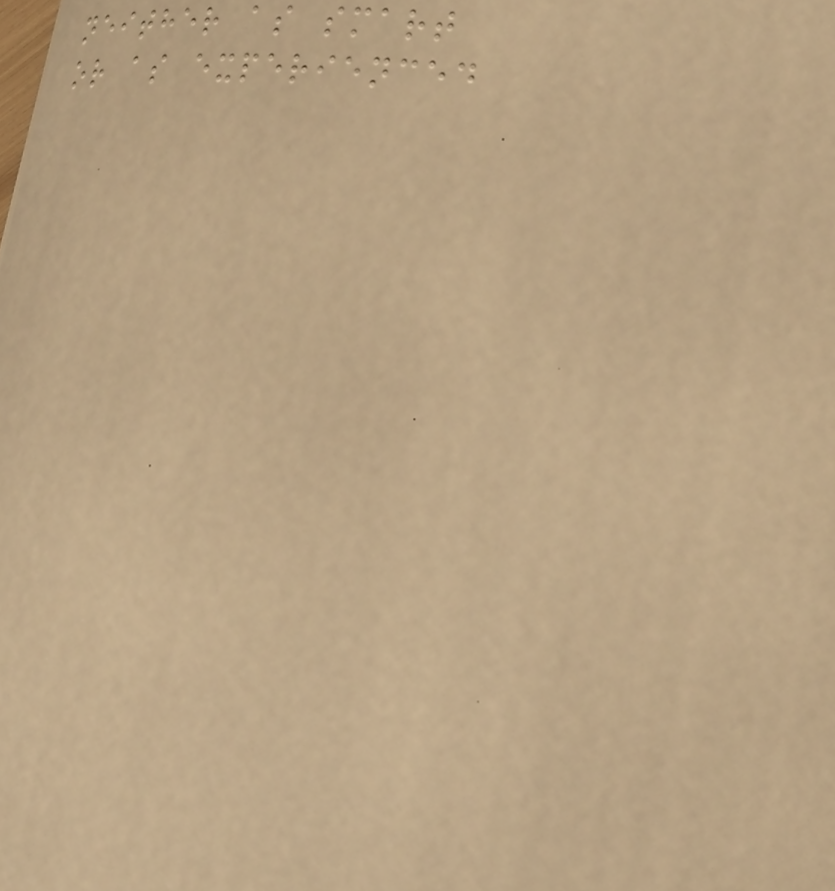neither as smart
or as experienced
